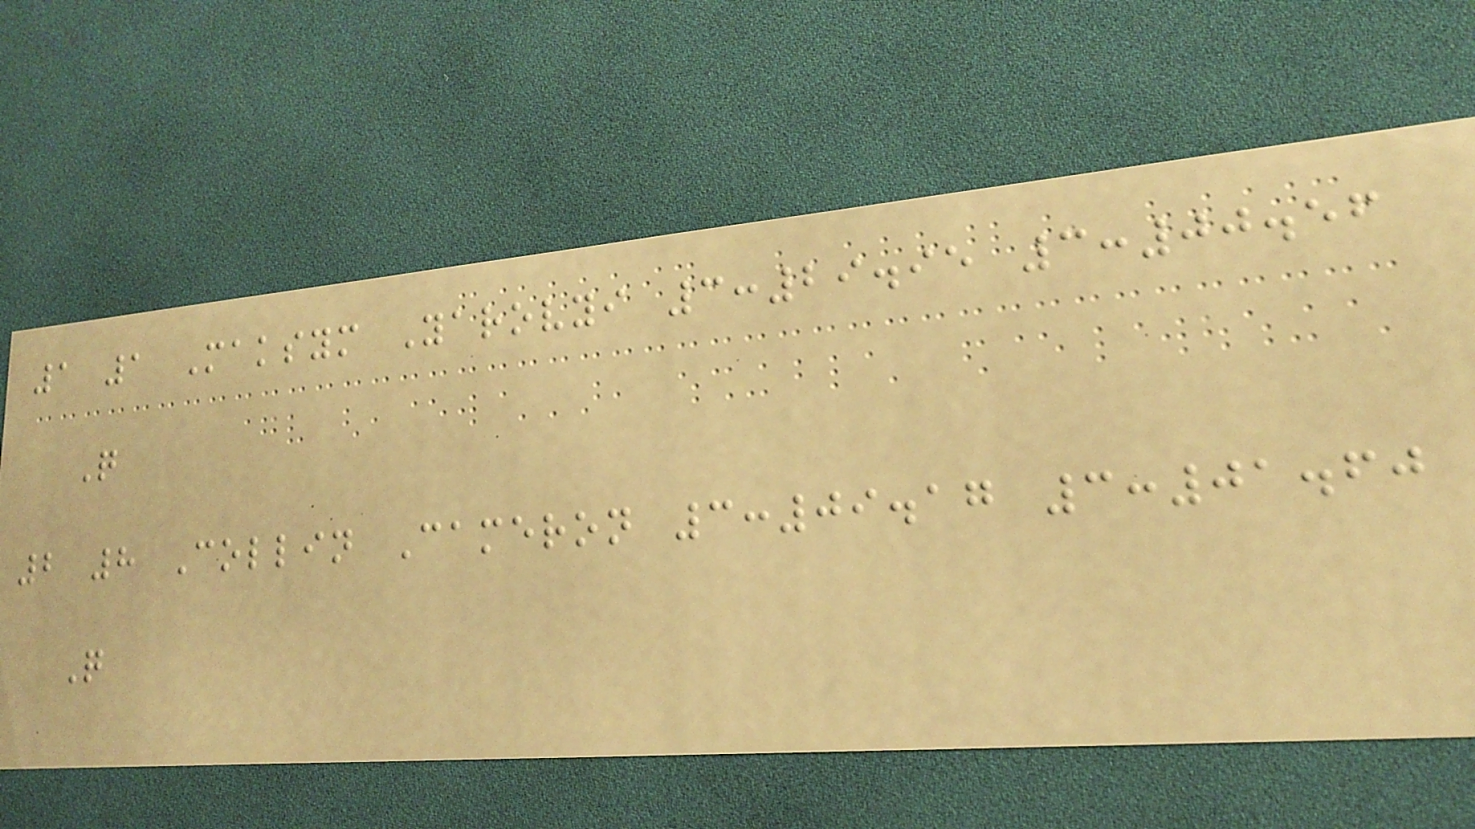1 1 Maksym Yarovyi 3:29.95 3:00.56
Q
2 8 Collin Cameron 3:09.17 3:01.60
Q
